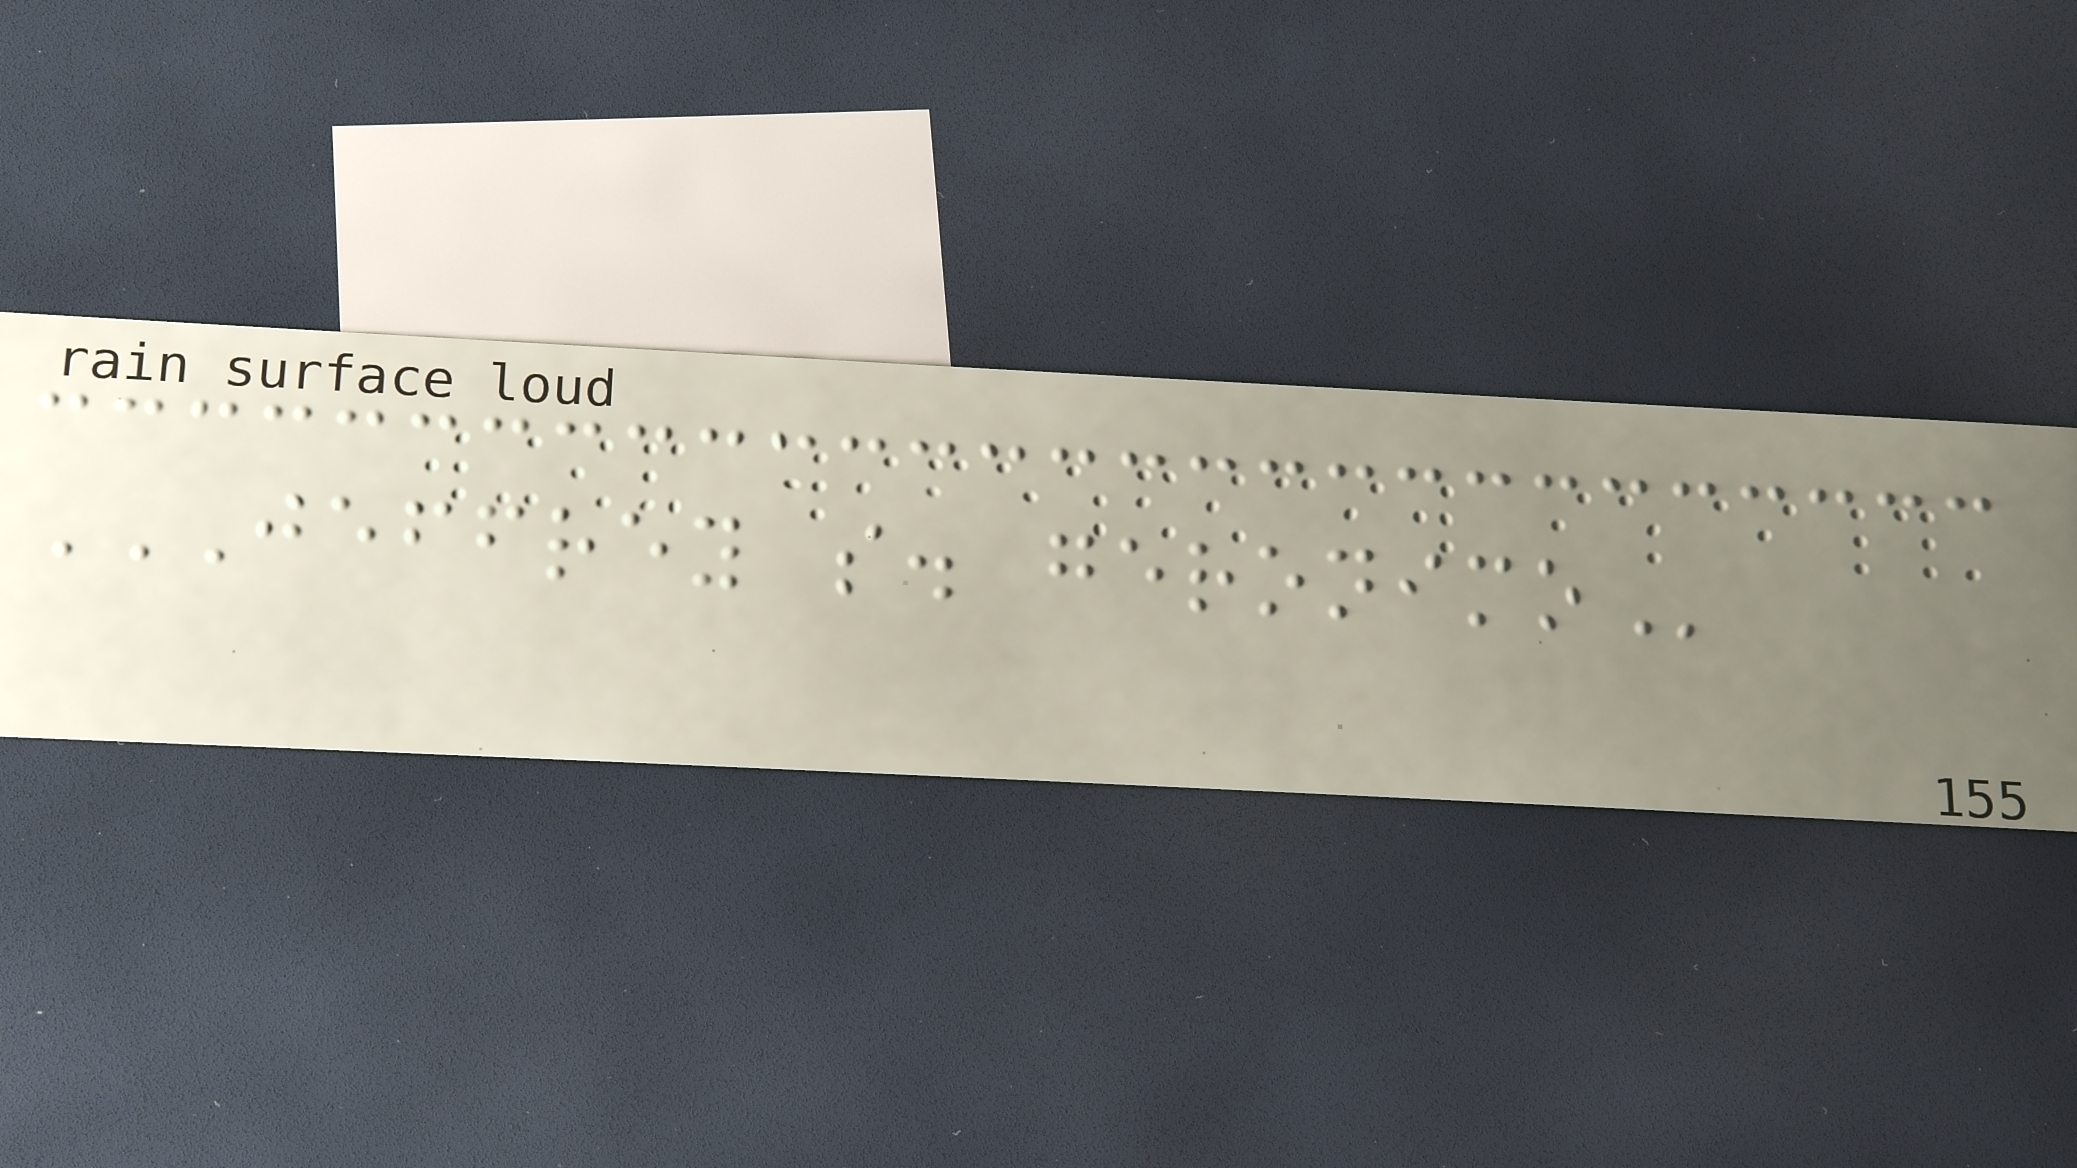JEFFREY S. GERONIMO
